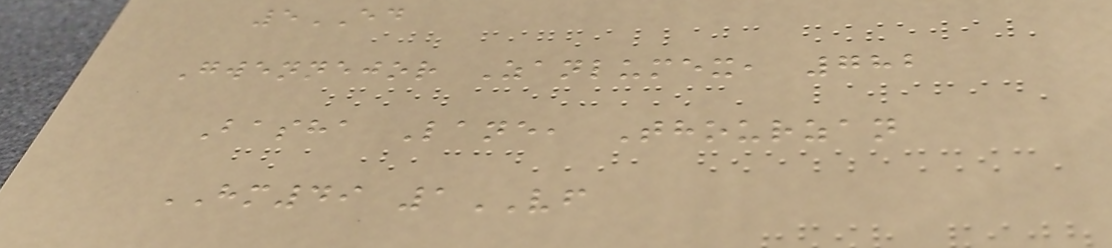5ED
Gwennejor Zanlumex, 782
Basha Lane, Thourzan
HM49 1VF
